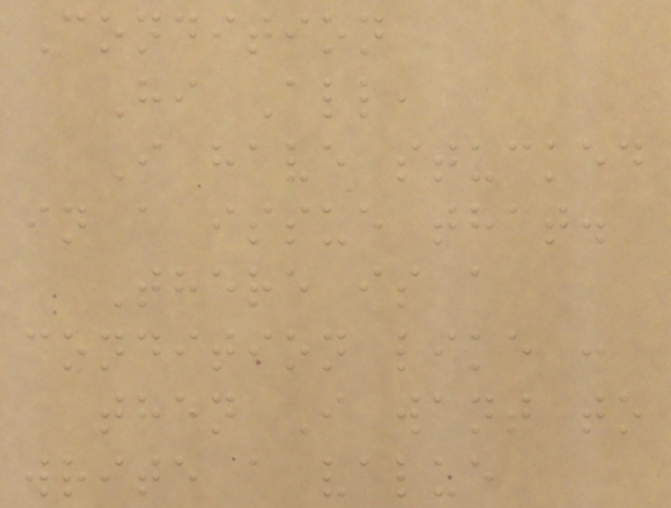Condition
Hi All,
I have stucked
in a issue that.
There is a
condition like :
then I want to
write a value
